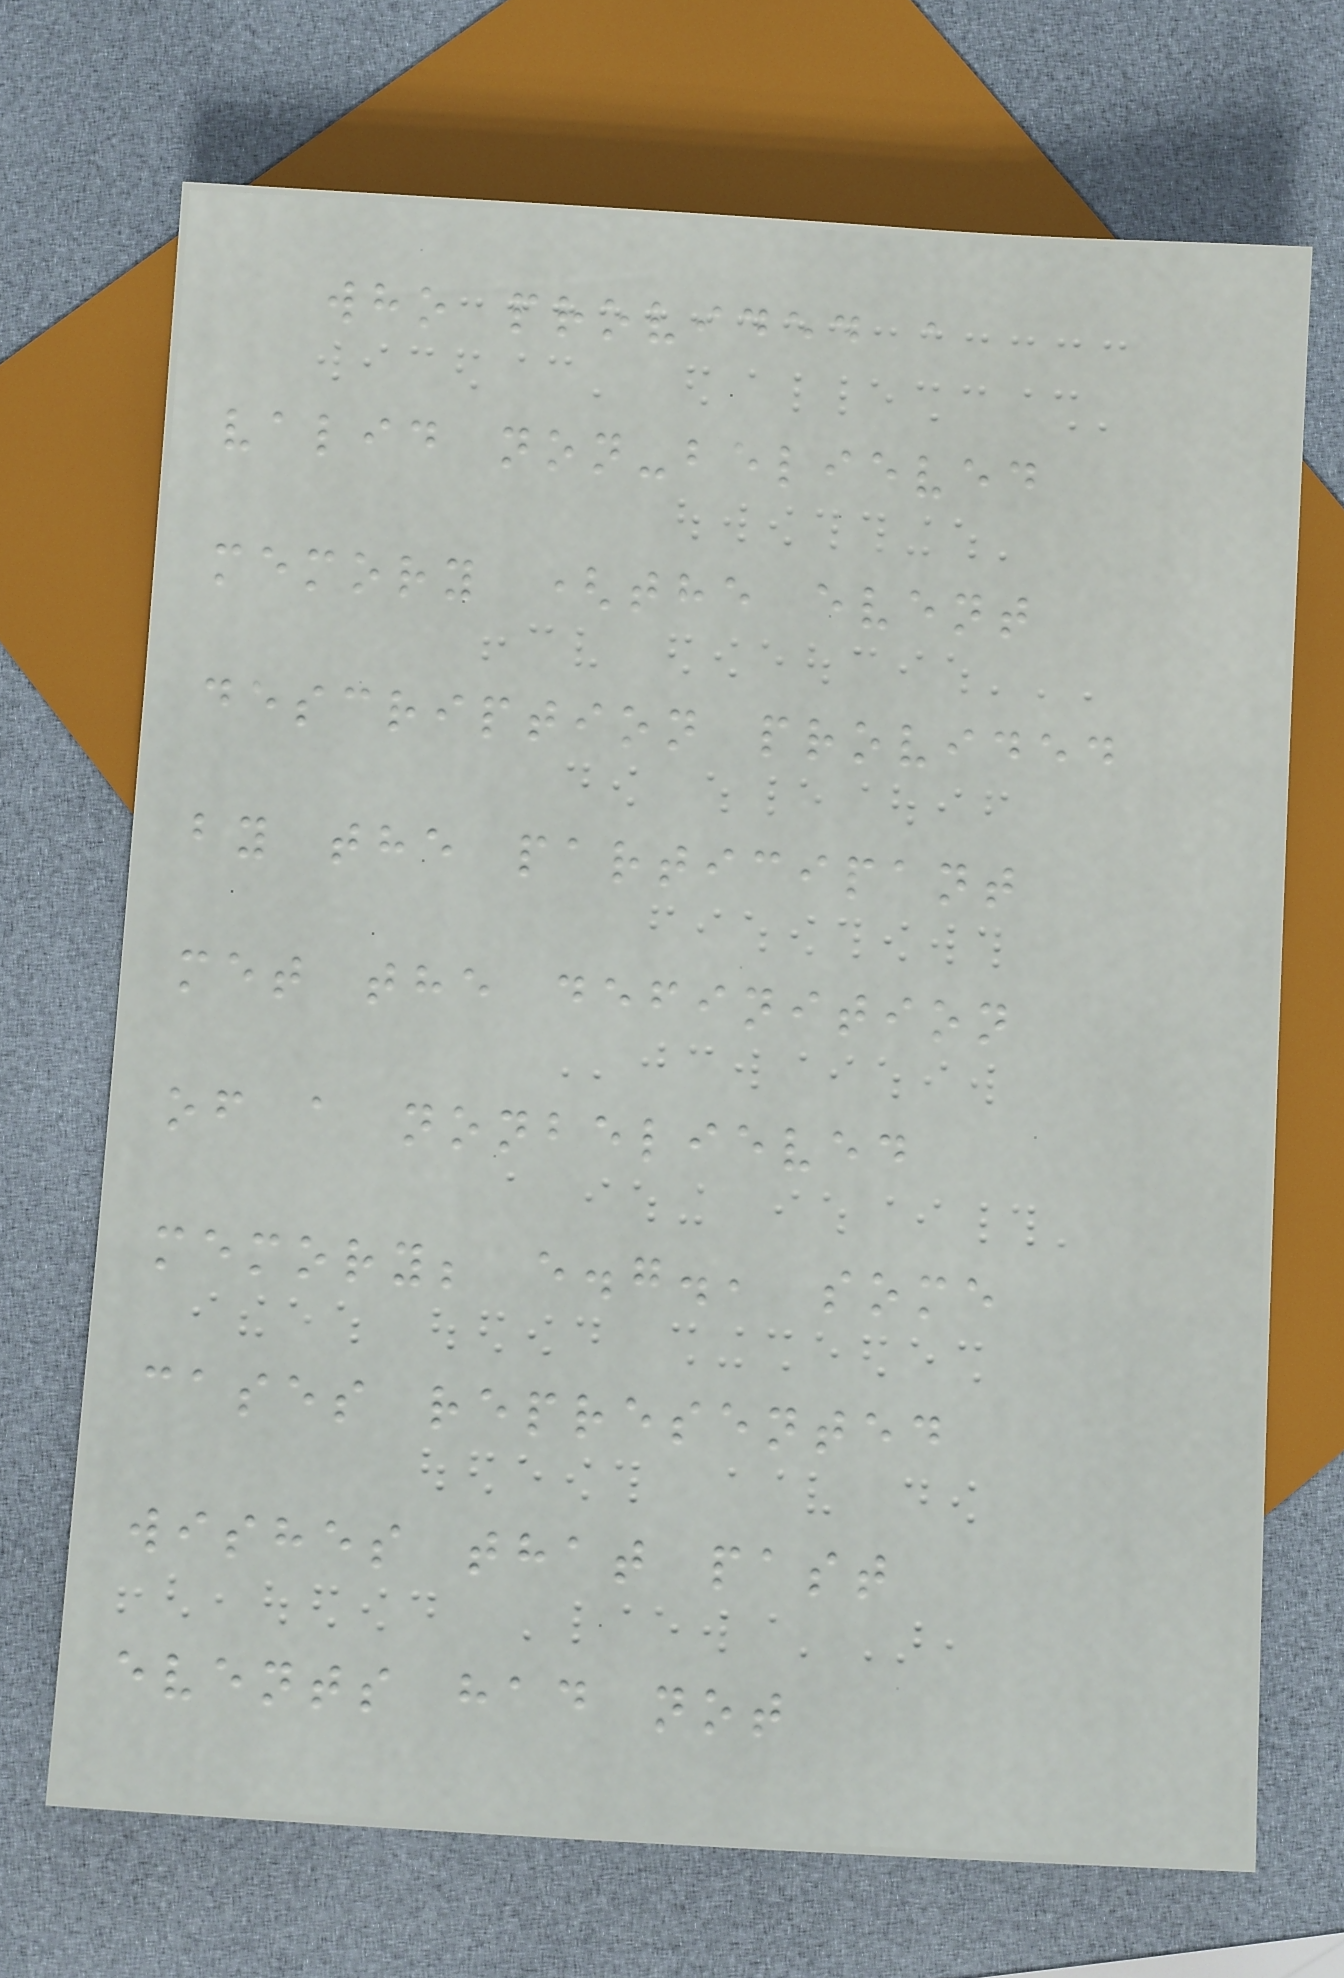who provided a
valid non-believed
memory (the event
description provided
by the participant
met the definition
of a nonbelieved
memory; e.g., some
cases represented
wishes that past
events had not
